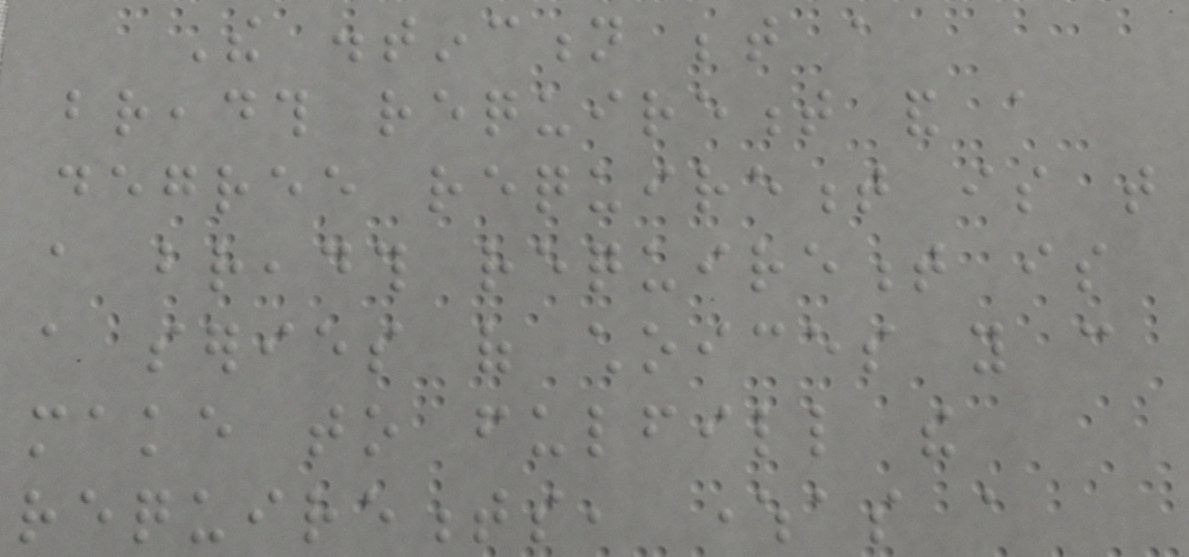The distinction between a
breadth requirement and a
degree requirement is that
a breadth requirement is
a series of choices you can
make to fulfill the
requirements, whereas a
